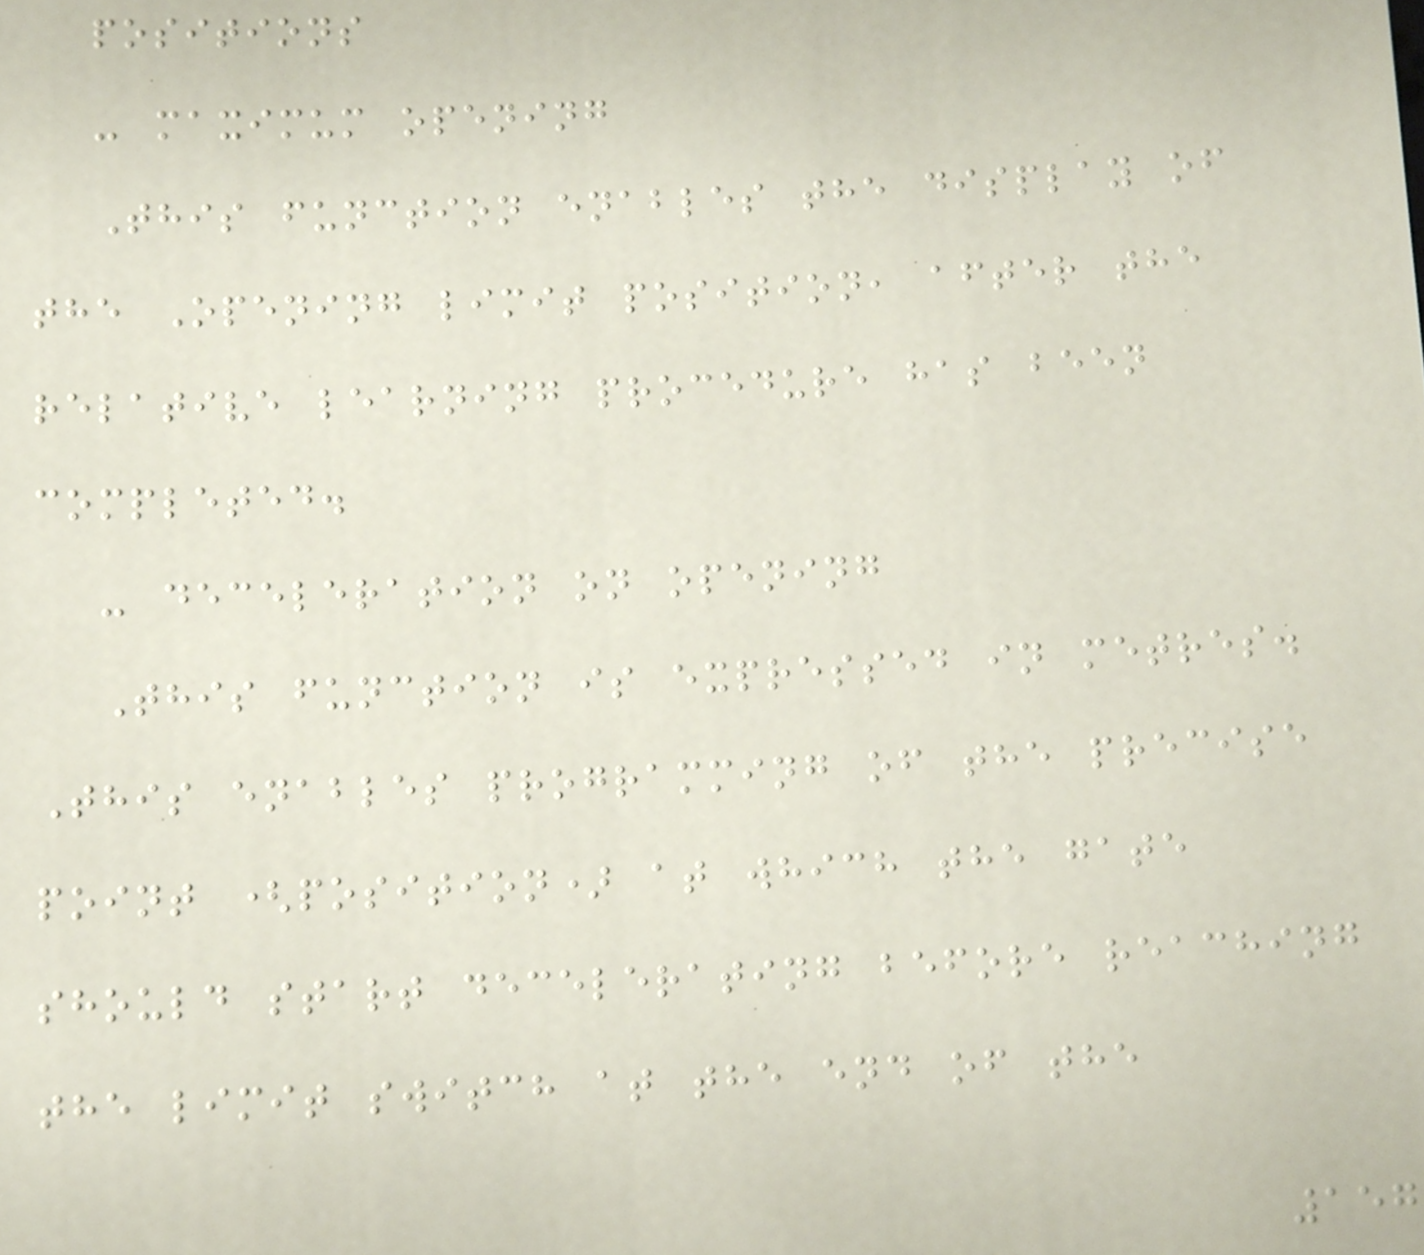positions
- maximum opening
This function enables the display of
the Opening limit position, after the
relative learning procedure has been
completed.
- deceleration on opening
This function is expressed in metres.
This enables programming of the precise
point (position) at which the gate
should start decelerating before reaching
the limit switch at the end of the
157
